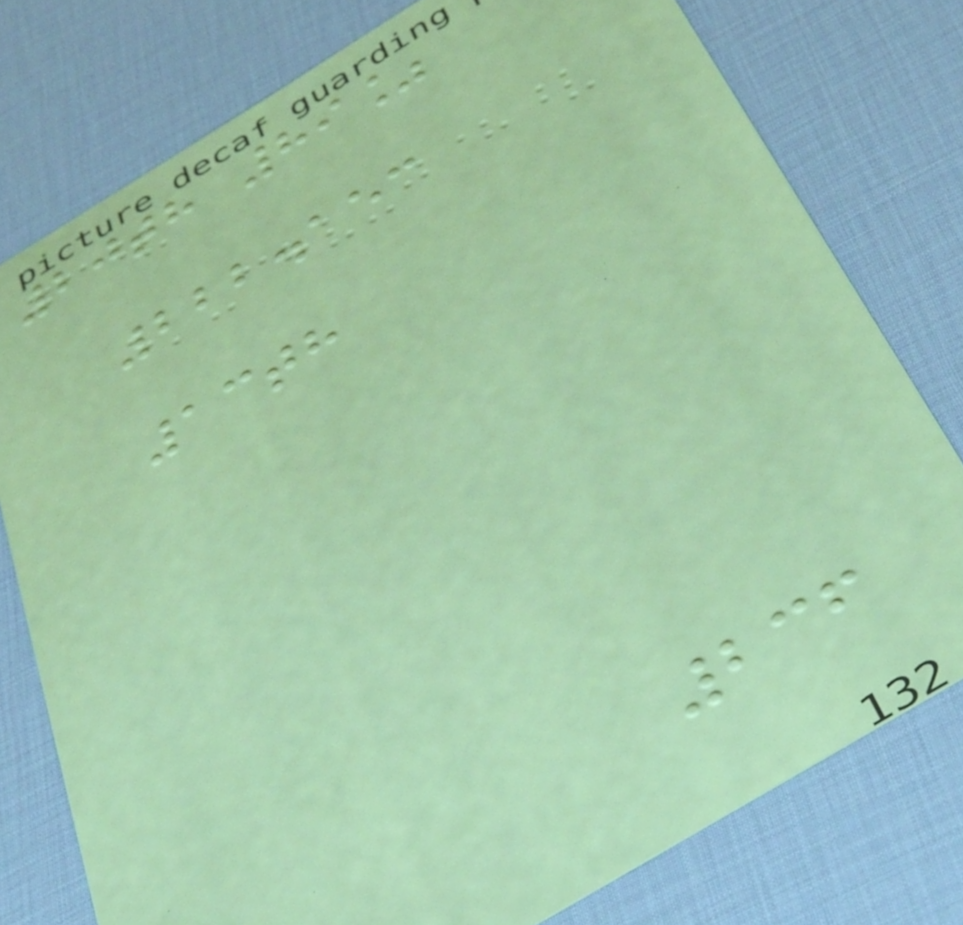20th 89%
222.153
13th
236
